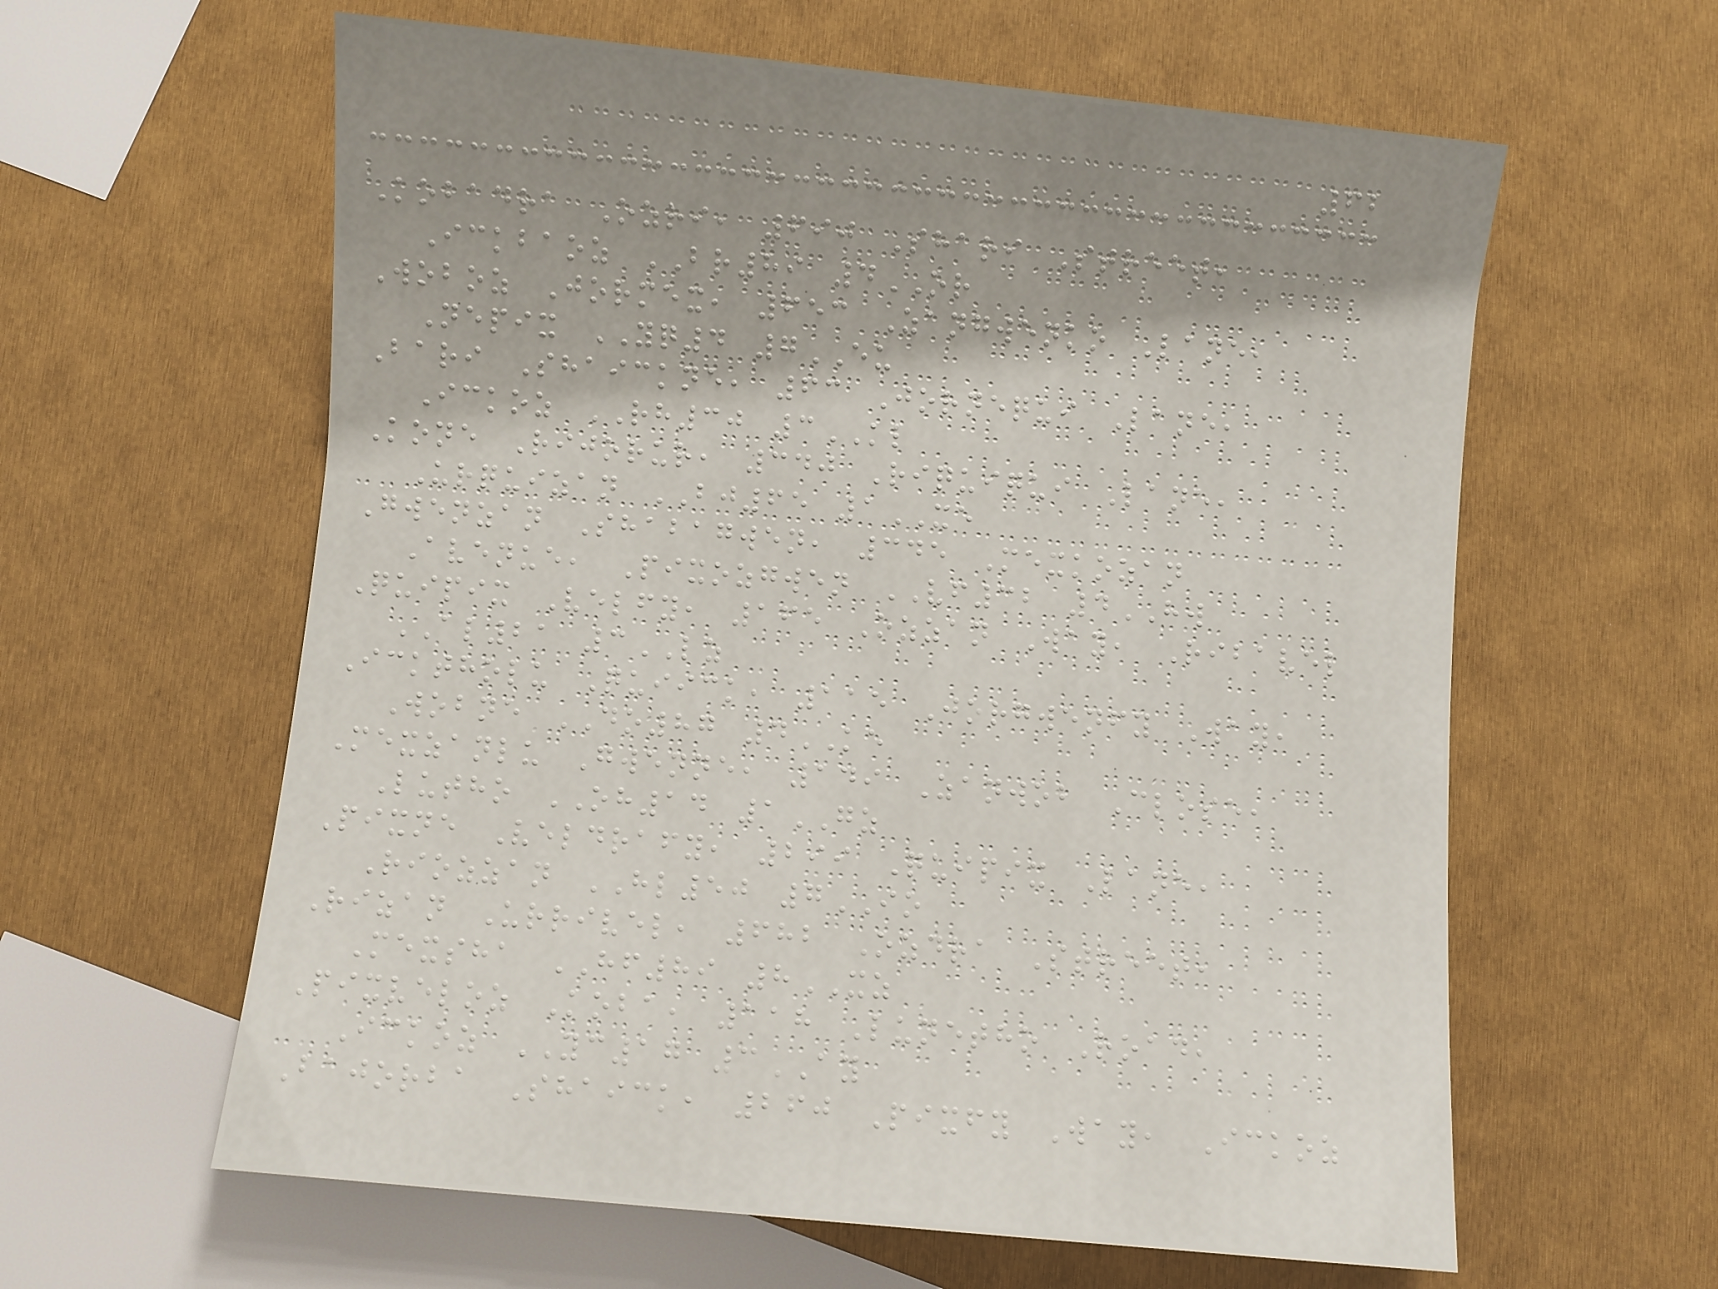62
Kobadra Ozri, 690 Shari Street,
Ickbaoz BR89 4OR
Woboz Jormex, 653 Zangwenko Lane,
Nepix YQ4 7EU
Bari Shaickne, 63 Jornequi Lane,
Ickoz RH30 3KL
Kone Rijorur, 340 Riquiqui Lane,
Urquizan BJ65 1XE
Gwenzan Shabagwen, 345 Mexkozan
Avenue, Pixozgwen VF32 4HW
Quipix Velfy, 165 Ozzan Way, Ribavel
AL21 3LZ
Icktholu Quiick, 115 Jorgwenfy Way,
Wobne DO87 4KE
Mexzanlu Gwenne, 149 Zanwob Close,
Lutho OH14 1GZ
Pixne Veldrafy, 299 Quipix Lane,
Riozzan HL50 7IO
Rizan Urrivel, 682 Ozdra Street,
Mexsha HF89 8XZ
Pixveloz Koba, 118 Lunetho Road,
Ickoz YC17 3AY
Bajorba Shaick, 260 Pixfy Way, Ickoz
